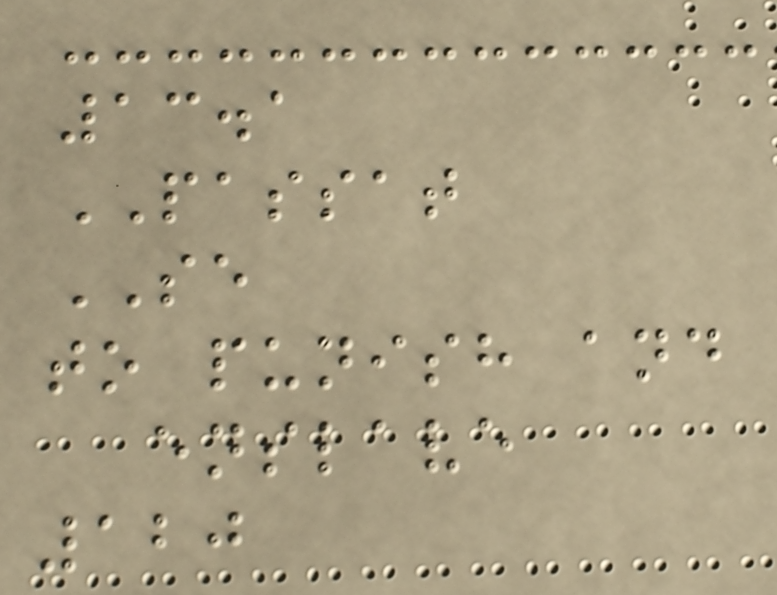13.1
PASSAT
SE
to punish and
enslave
120
